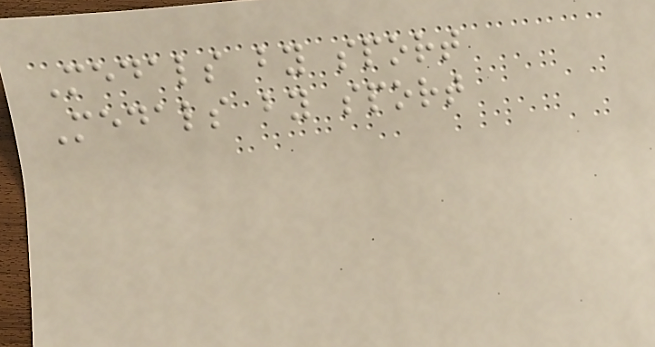Medals by sport
Medals by sport
